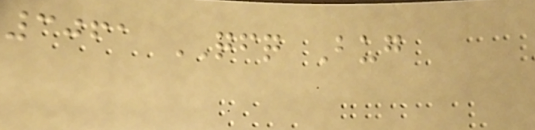3061 QFQ Bug
